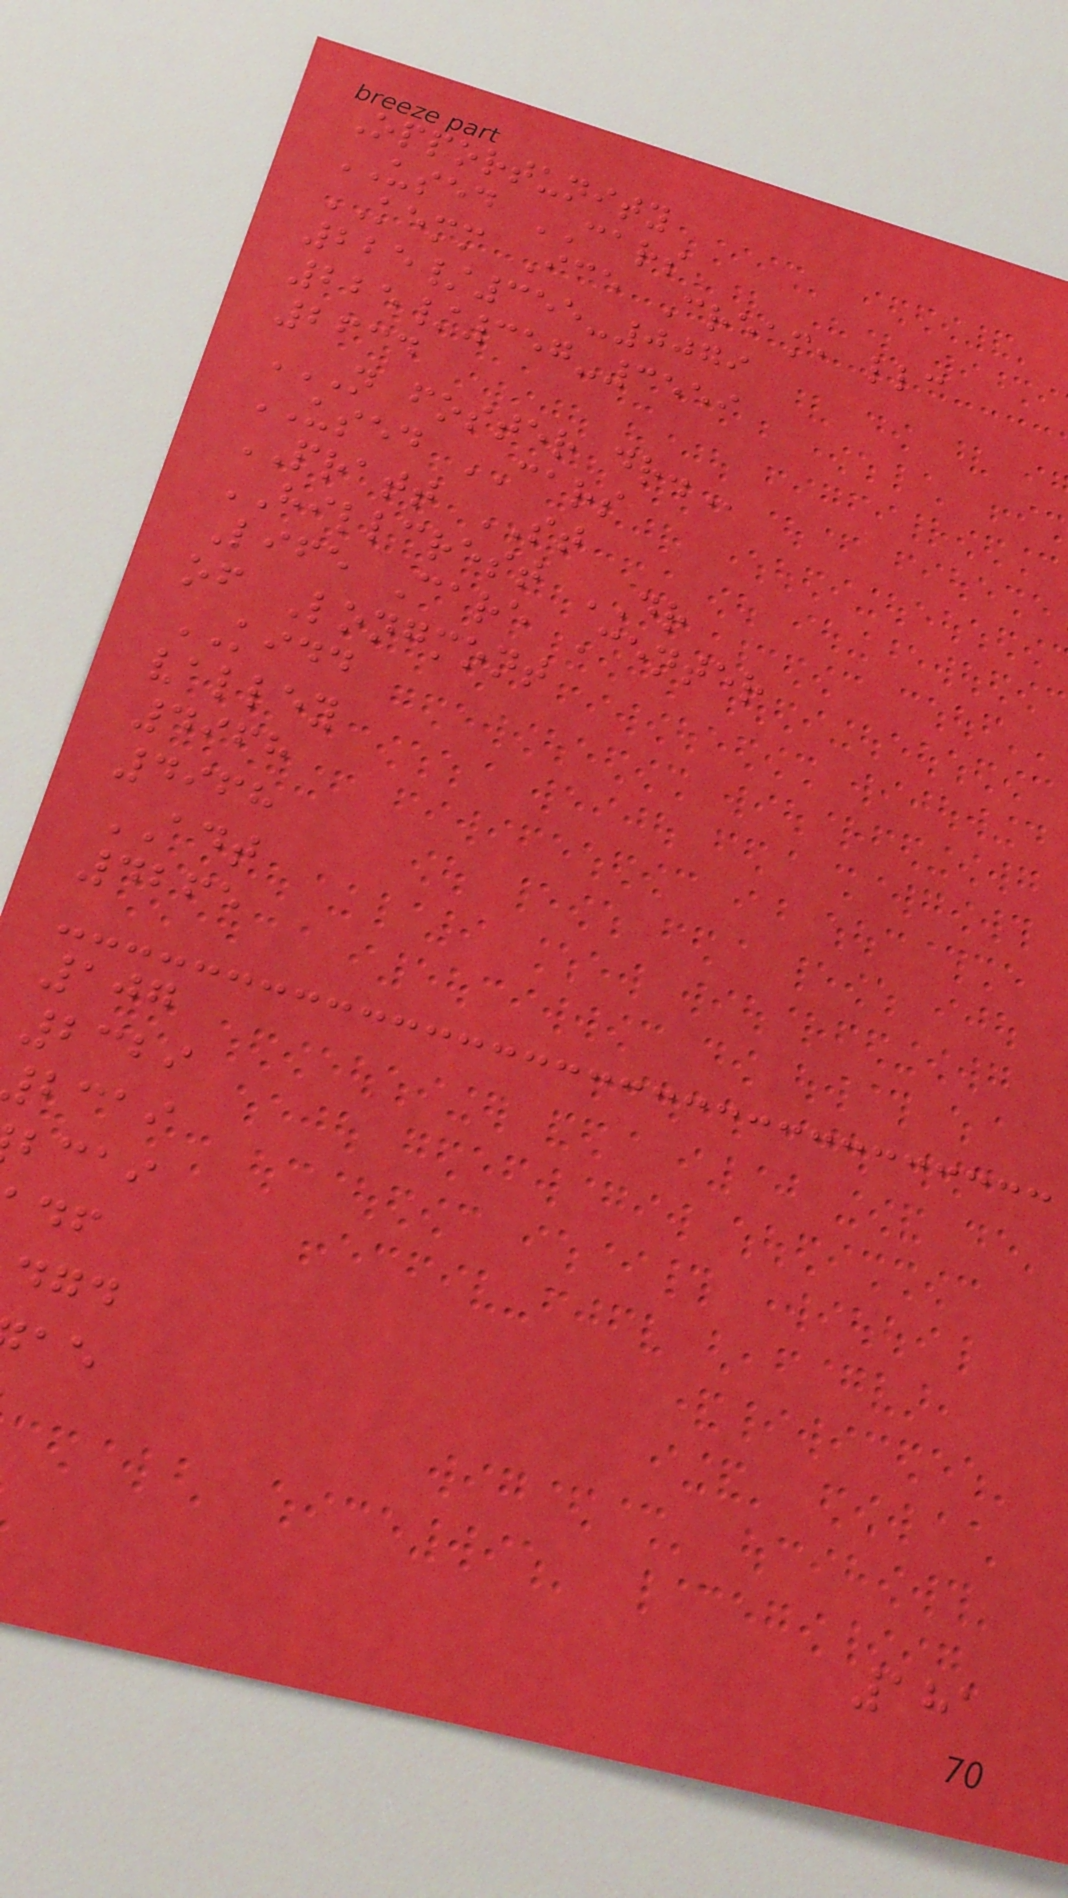Opportunity
USED CARS
KEMM Ice Cream, llc
225/355-0079
225/357-3559
2634
N FOSTER DR.
USED CARS
PRATT ST
HILLCREST DR
Life Care Center
of Longmont
KIDD
valley
4968
4968
ADT
4265
107
2329
bcai
bcai
181
